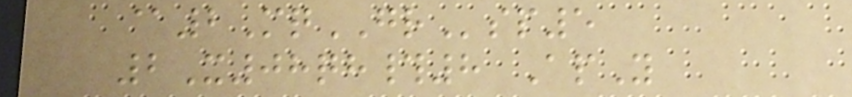@2MqGRsp5
2X08qh#8 ApY
